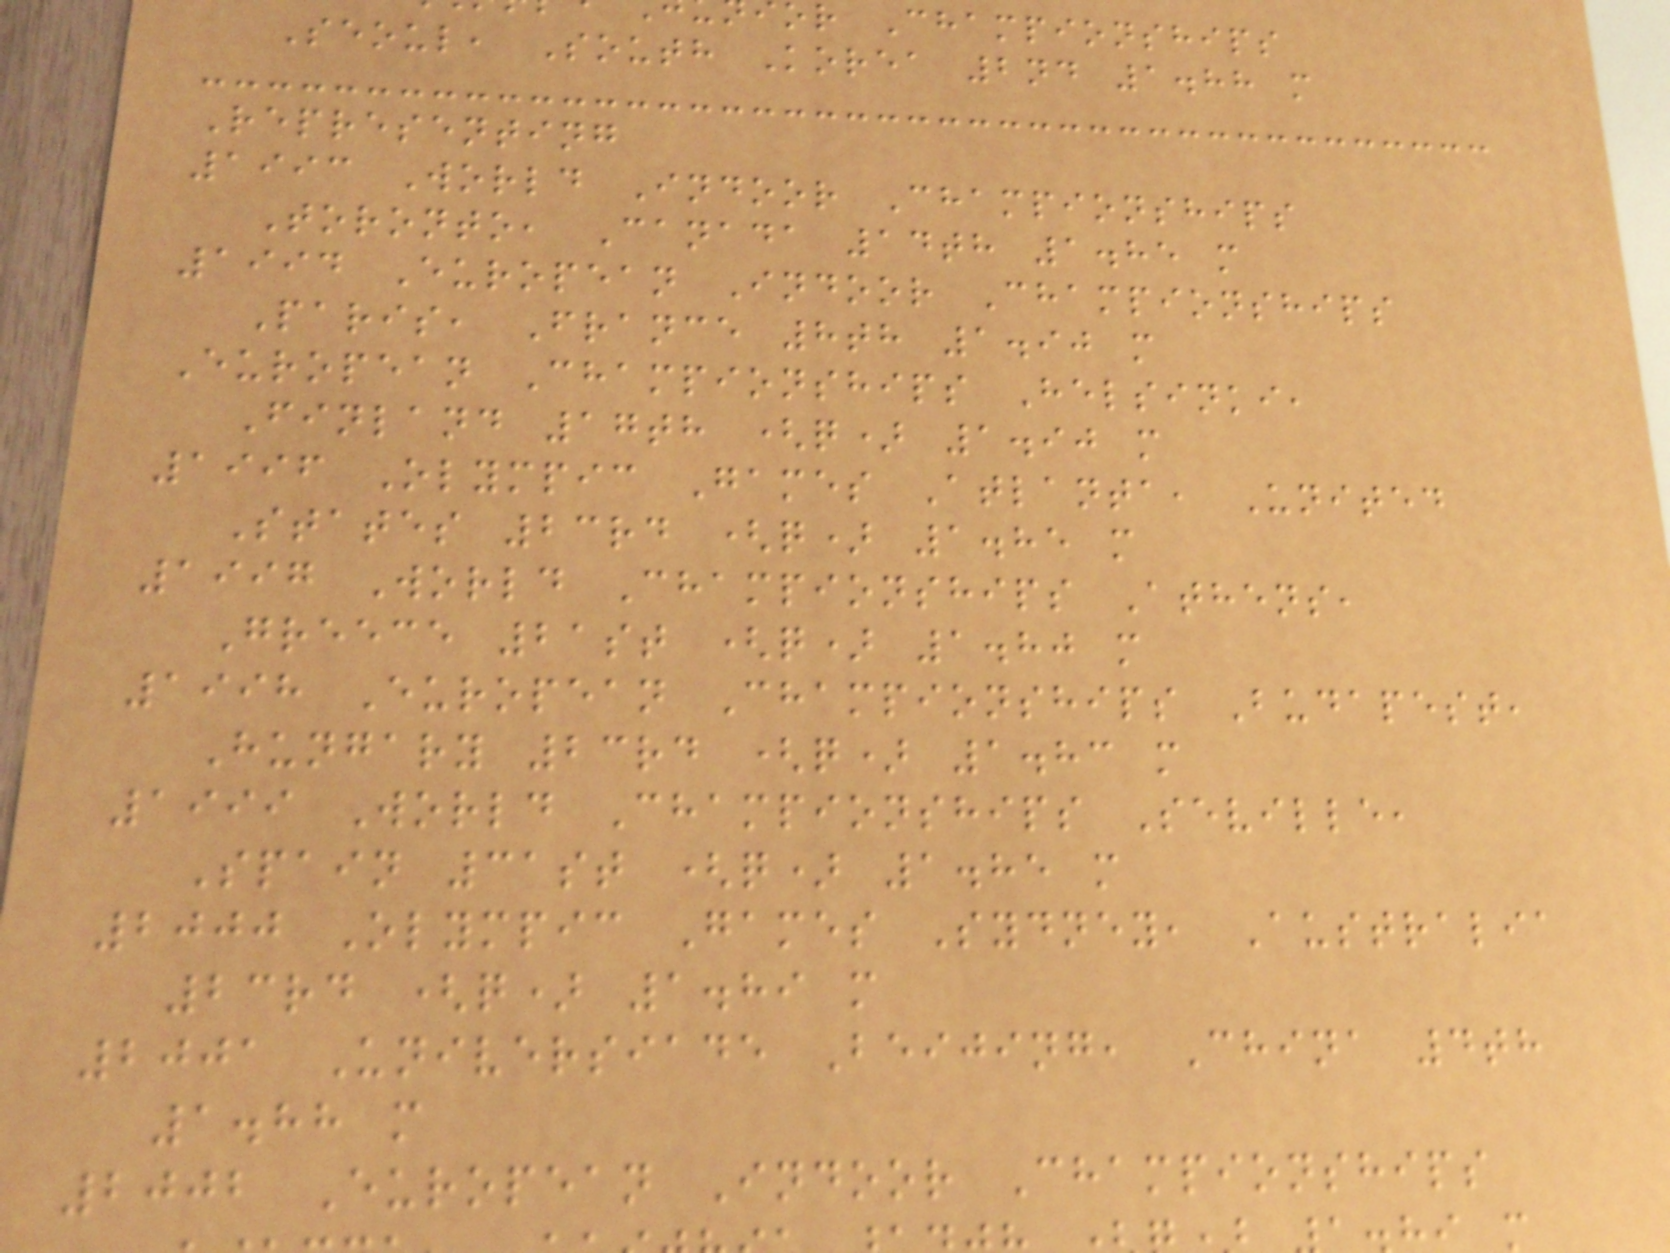or Championships
Seoul, South Korea 2nd 1.88 m
Representing
1993 World Indoor Championships
Toronto, Canada 14th 1.85 m
1994 European Indoor Championships
Paris, France 8th 1.90 m
European Championships Helsinki,
Finland 17th (q) 1.90 m
1996 Olympic Games Atlanta, United
States 23rd (q) 1.85 m
1997 World Championships Athens,
Greece 21st (q) 1.80 m
1998 European Championships Budapest,
Hungary 23rd (q) 1.83 m
1999 World Championships Seville,
Spain 31st (q) 1.85 m
2000 Olympic Games Sydney, Australia
23rd (q) 1.89 m
2001 Universiade Beijing, China 4th
1.88 m
2002 European Indoor Championships
